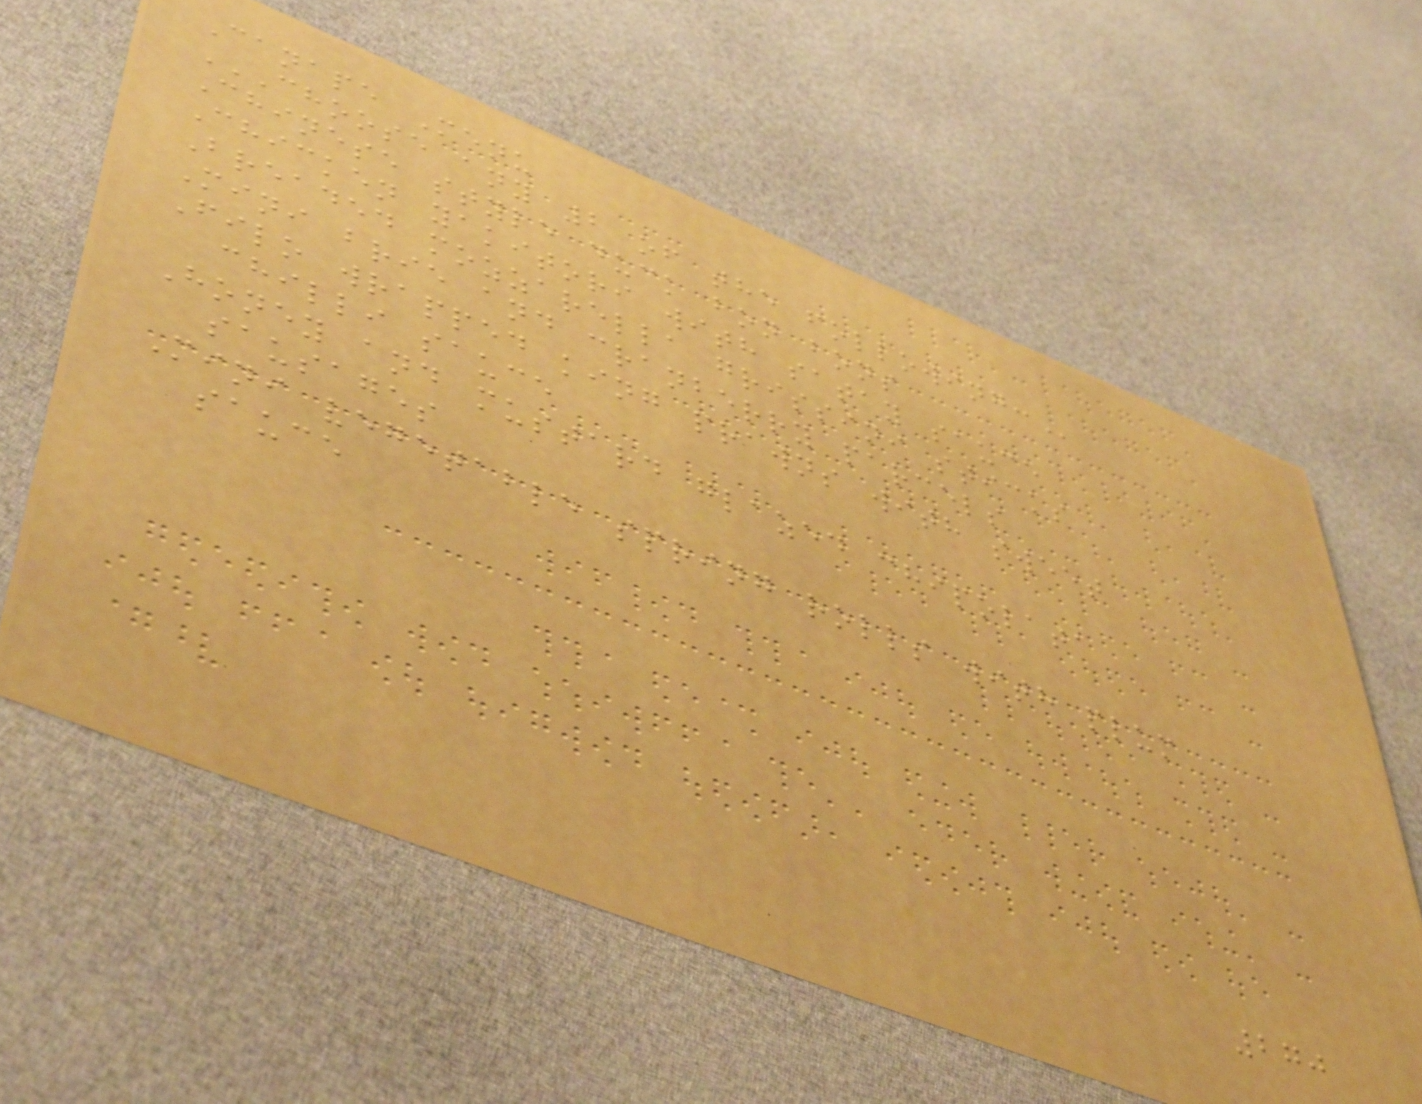Canape Menu
CHOOSE ANY 2 OF THE FOLLOWING:
Chinese style duck bon bons
Chicken yakitori with satay sauce
Breaded mozzarella grissini sticks
Mini brie and cranberry parcels
Filo wrapped king prawns with sweet
chilli sauce
Honey and mustard glazed chipolata
sausages
Mini vegetable spring rolls with plum
sauce
270
